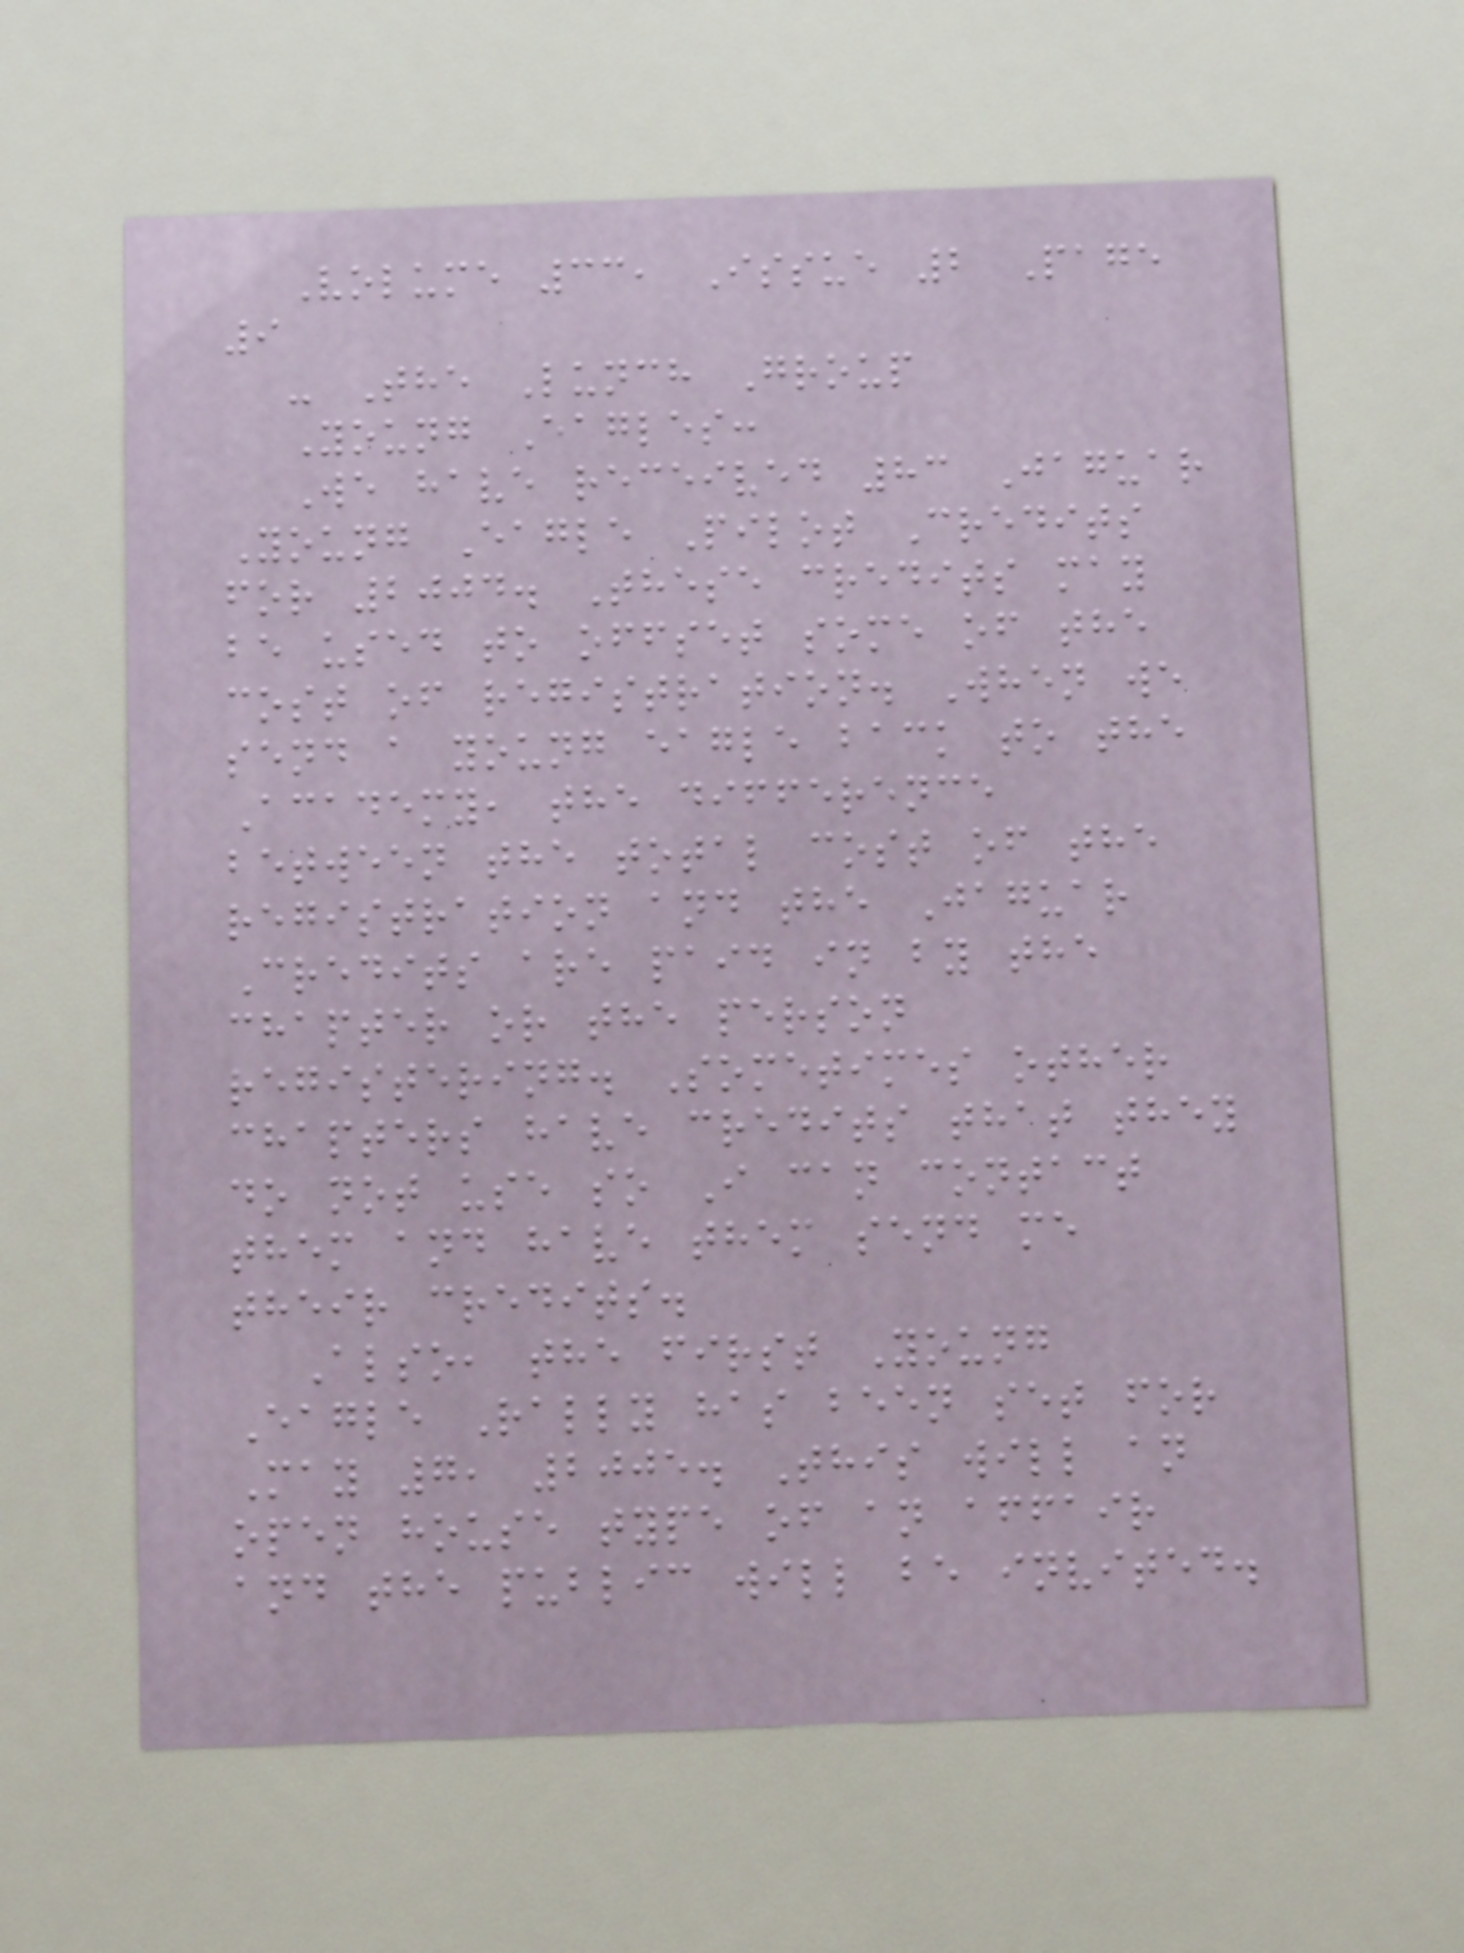Volume 33, Issue 2 Page
9
- The Lunch Group
Young Eagles:
We have received 83 Jaguar
Young Eagle Pilot Credits
for 2004. These credits may
be used to offset some of the
cost of registration. When we
send a young eagle back to the
Academy, the difference
between the total cost of the
registration and the Jaguar
Credits are paid in by the
chapter or the person
registering. Sometimes other
chapters have credits that they
do not use so I can contact
them and have them send me
their credits.
Also, the first Young
Eagle Rally has been set for
May 7, 2005. This will an
open house type of an affair
and the public will be invited.
